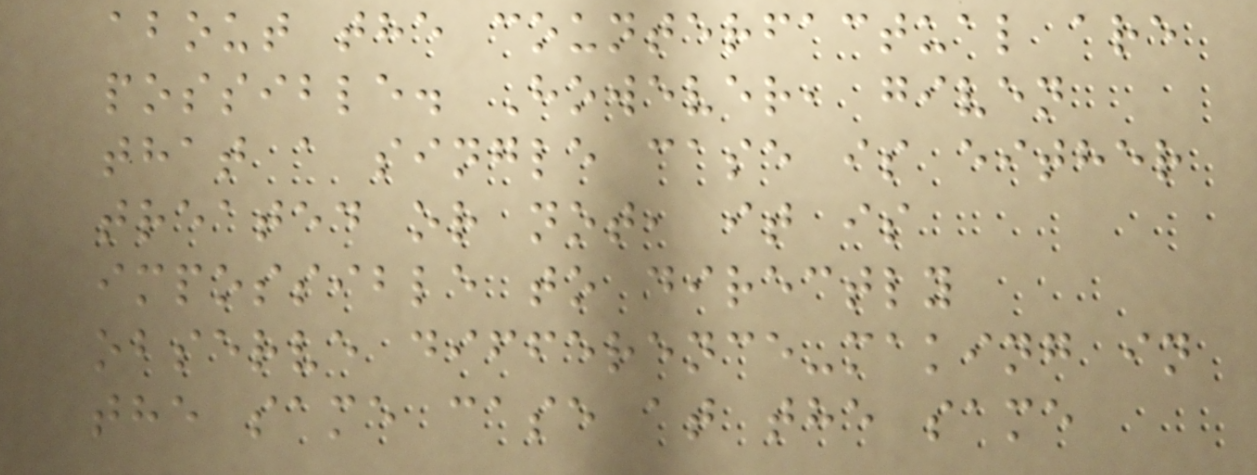about the counterfactual are
possible. However, given
that a single case is either
treated or not, it is
impossible to directly
observe difference-making in
the same case at the same
